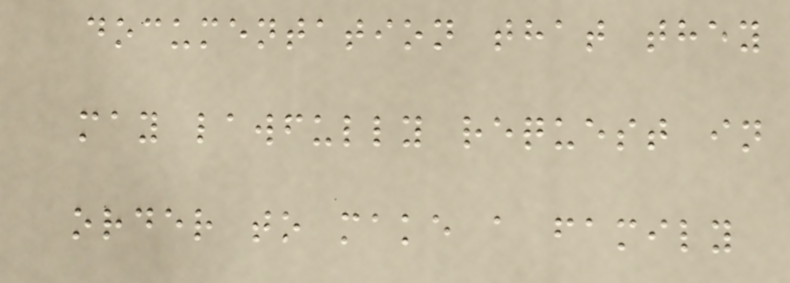documentation that they
may lawfully request in
order to make a family
